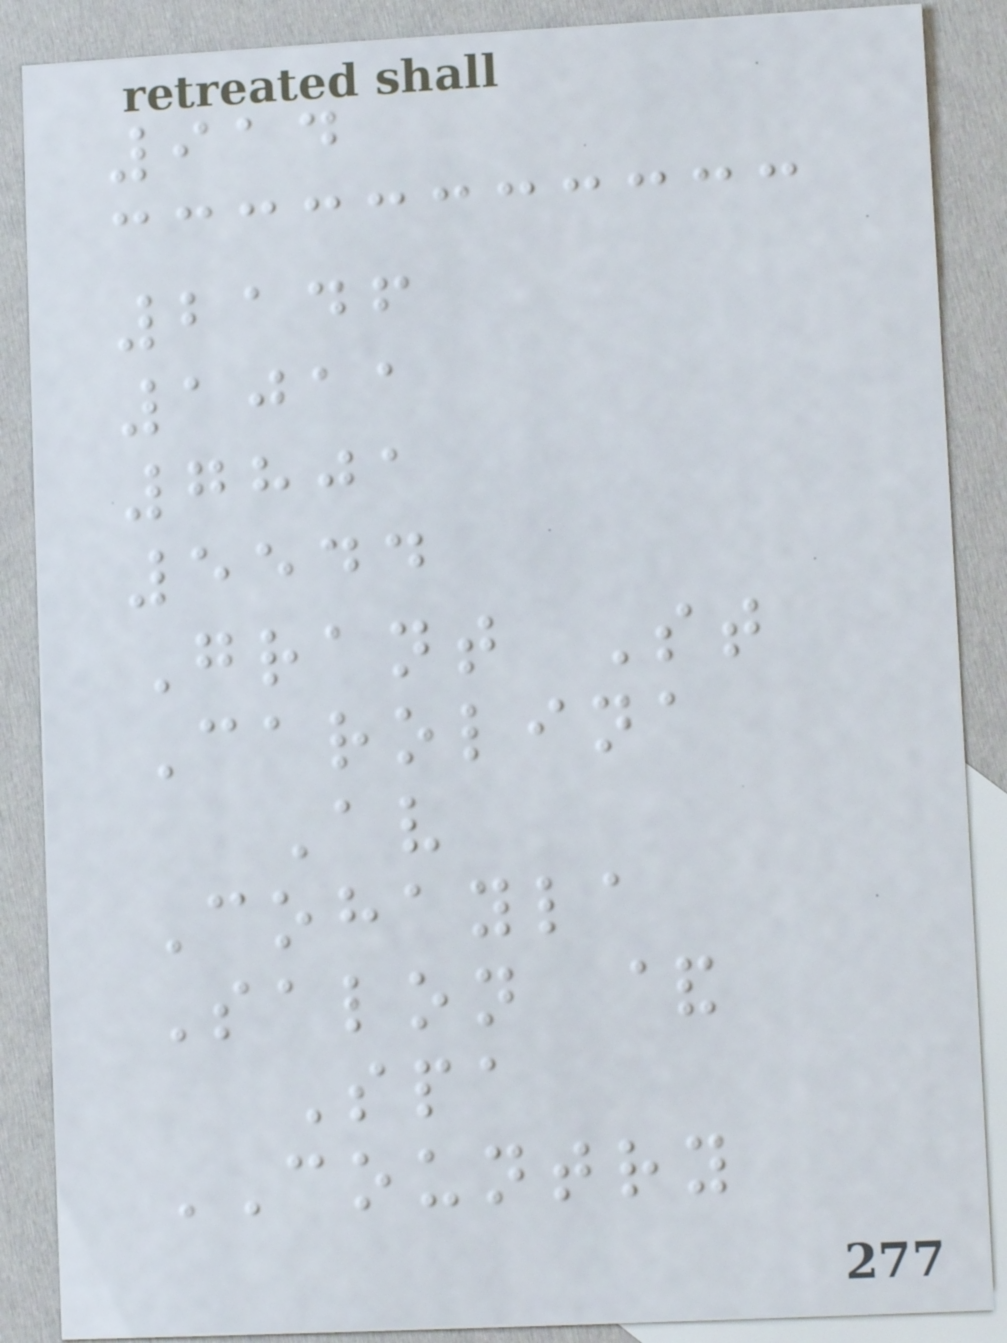914
2146
1011
7801
5544
Grant St
Carolina
Av
Cohayla
Salon &
Spa
COUNTRY
